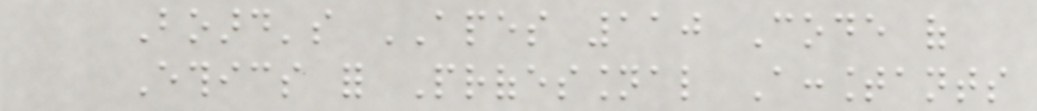Board's APES 110 Code of
Ethics for Professional Accountants
